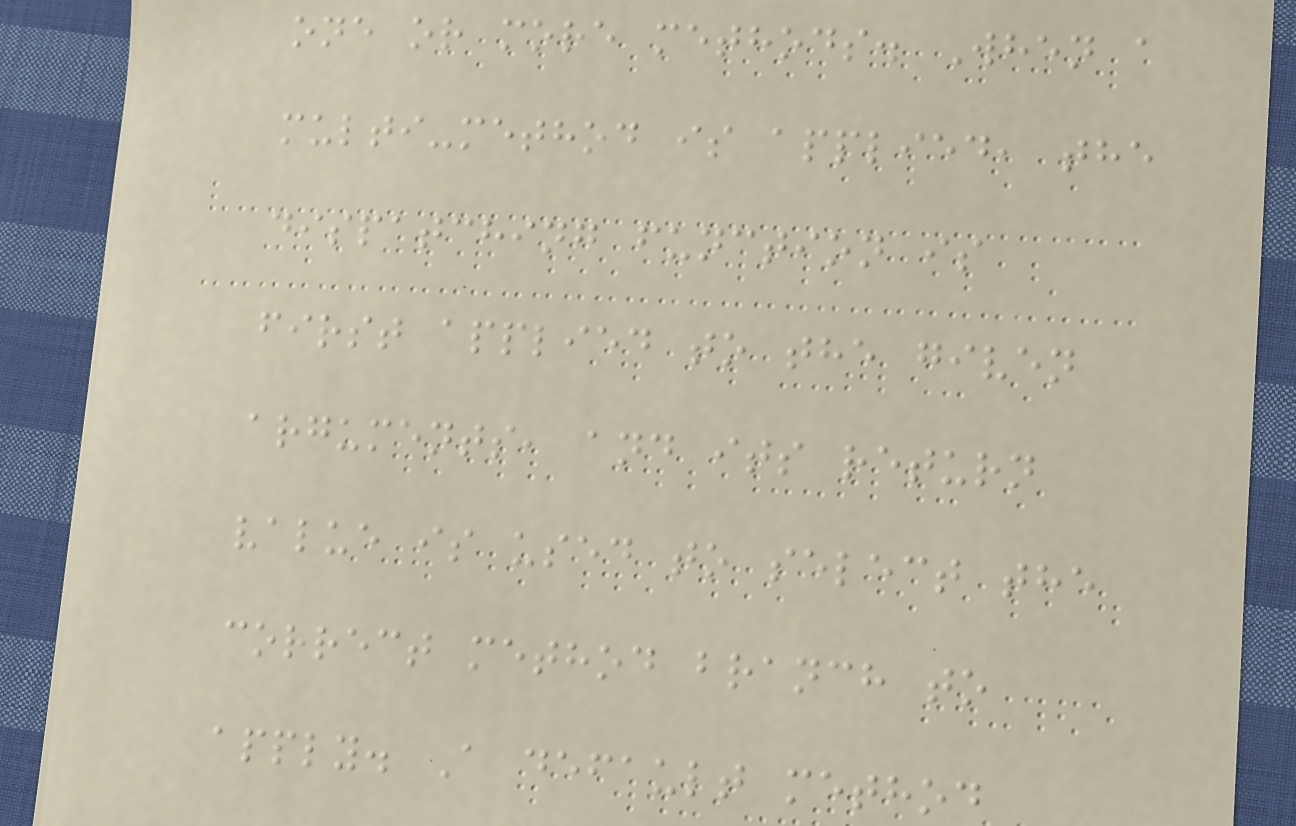one or more methods. When a
multi-method is applied, the
dispatching function is
first applied to the given
arguments, and its return
value is used to select the
correct method branch to
apply. A default method
